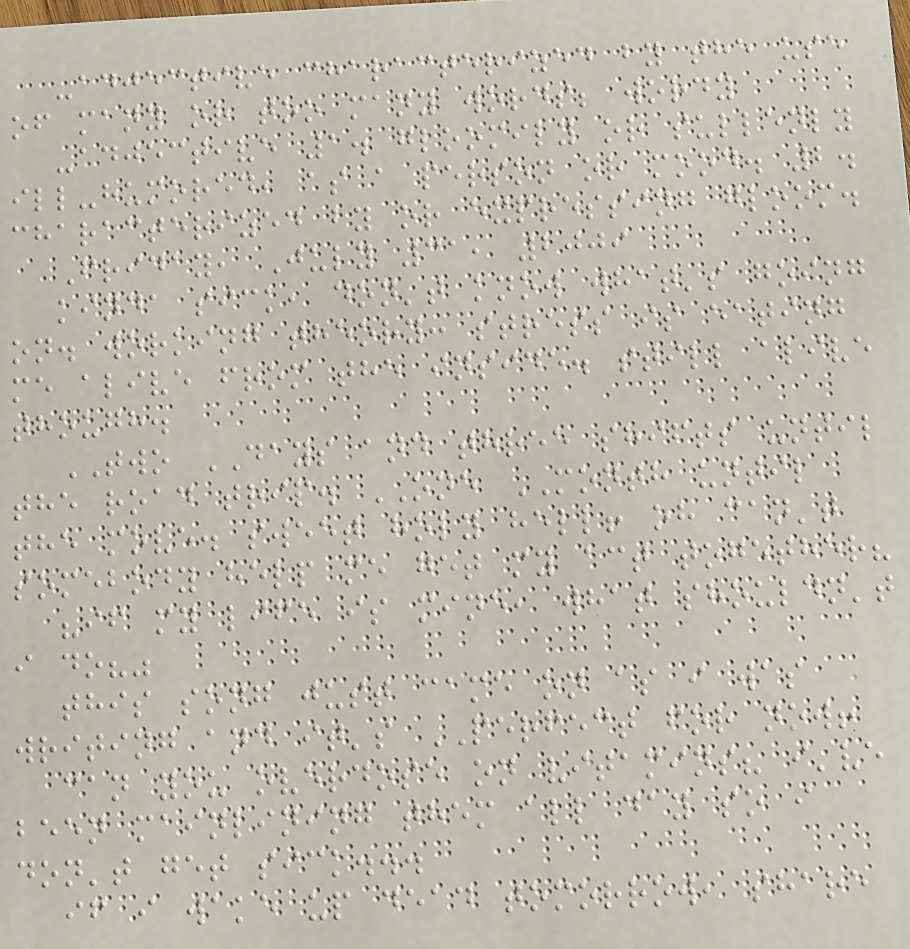-adjective characterized by the use
of many or too many words; wordy
-adjective 1. gloomily or sullenly
ill-humored, as a person or mood. 2.
characterized by or expressing gloom.
Friday, July 31, 2009
kinda sick, don't know what's going
on. working theory: stress is eating
me alive from the inside. still alive
though.
TWO DAYS and three shifts until
the road trip. ONE MONTH until
the move. sweet holy hell! oh can't
somebody help me get my act together?
"if my life is mine, what shouldn't
i do?"
this song just came on as i was
writing and it's PERFECT for now!
can you overdose on vitamins? i've
been mainlining them all day so i
don't get sick...
if i wake up dead tomorrow, share
